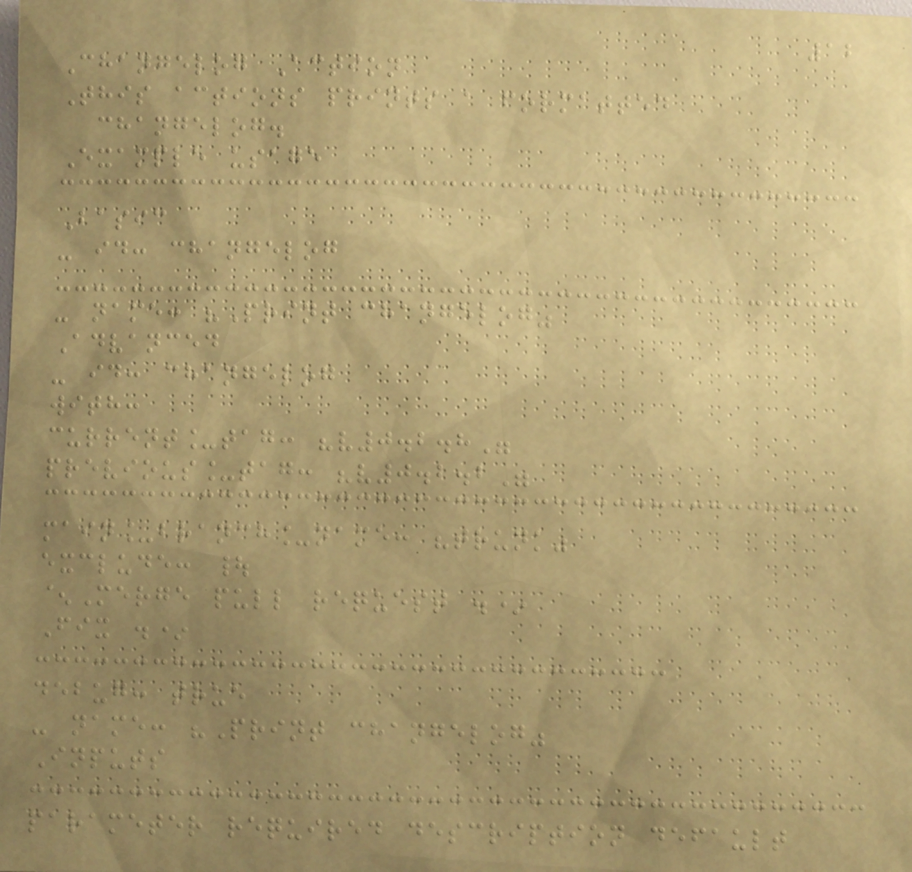12
Changelog Action
This actions prints a formatted
changelog.
Example usage
Basic
- id: changelog
- name: "Print changelog"
Advanced
- id: changelog
with:
current_tag: "v0.2.8"
previous_tag: "v0.2.2"
main_branch_name: "trunk"
exclude: |
^Merge pull request .*
Fix .*
debug: true
- name: "Print changelog"
Inputs
parameter required description default
